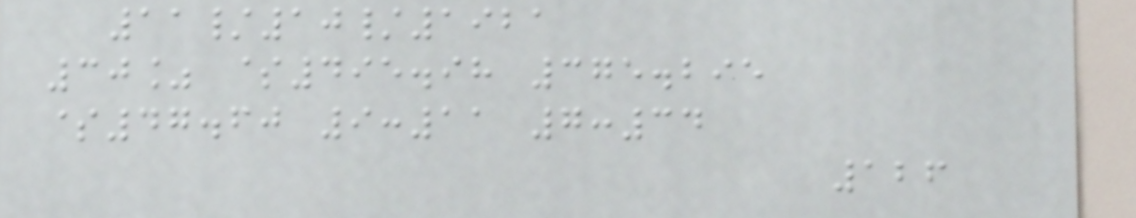11/10/1921
30% $495.98 375.295
$47.60 9:11 7:34
126
